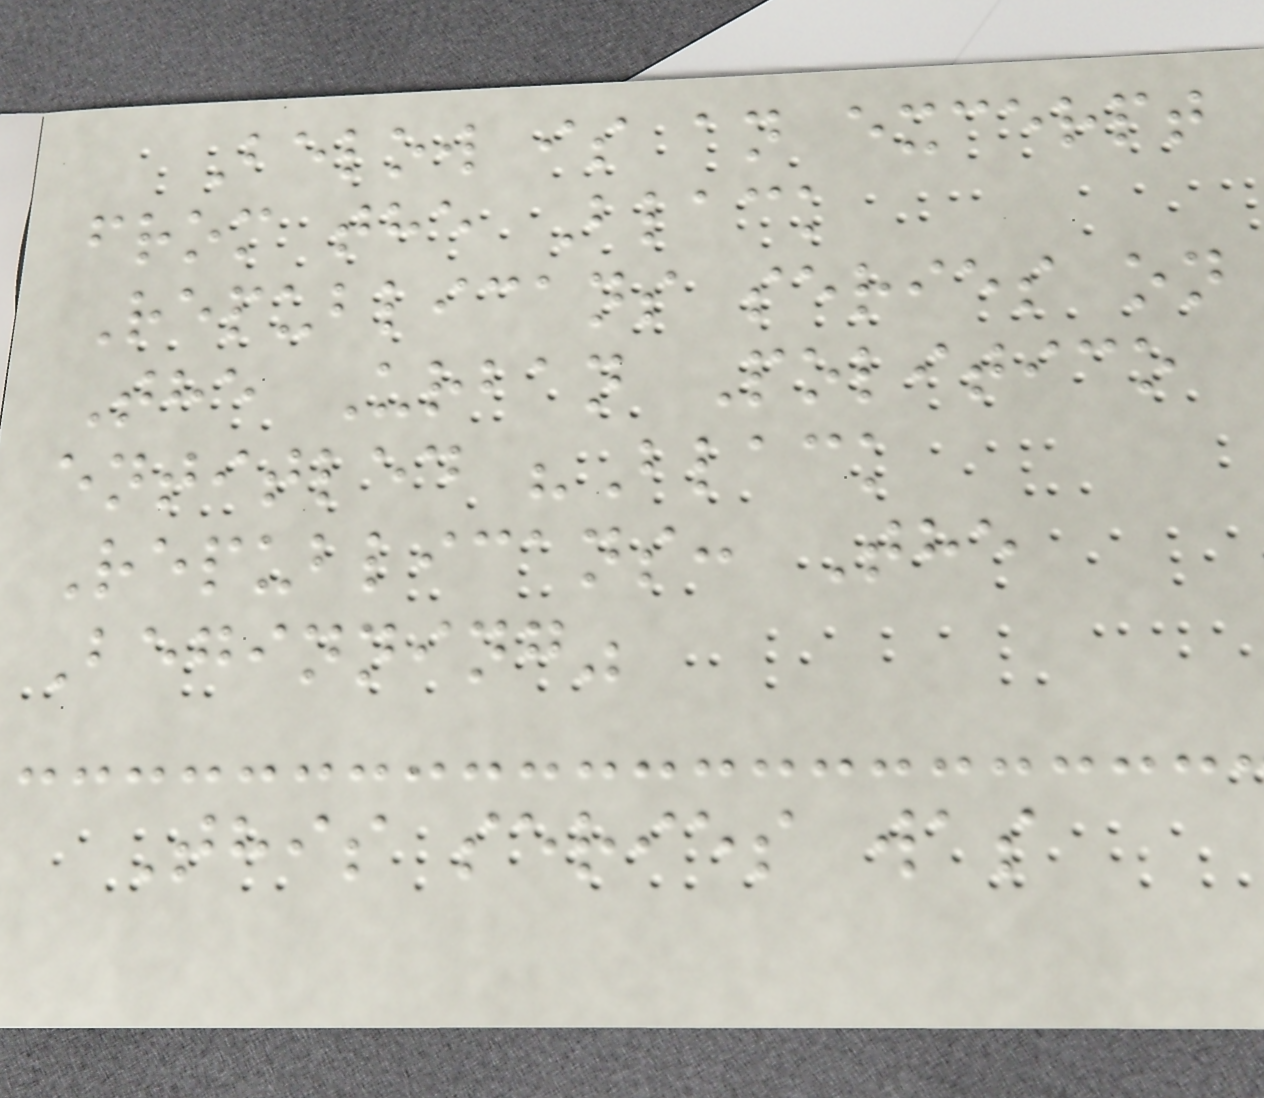Below is an excerpt
from the Black
Republicans series on
The Urban Politico
entitled "Black
Republicans: The
Beginning"
This series was
